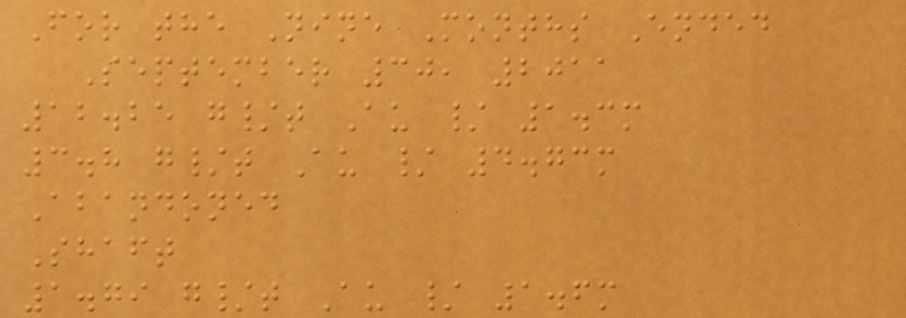For the Nine Months Ended
September 30, 2011
12.25 g/t Au / 1.3m
3.8 g/t Au / 4.73m
Abandoned
Shaft
1.79 g/t Au / 1.6m
